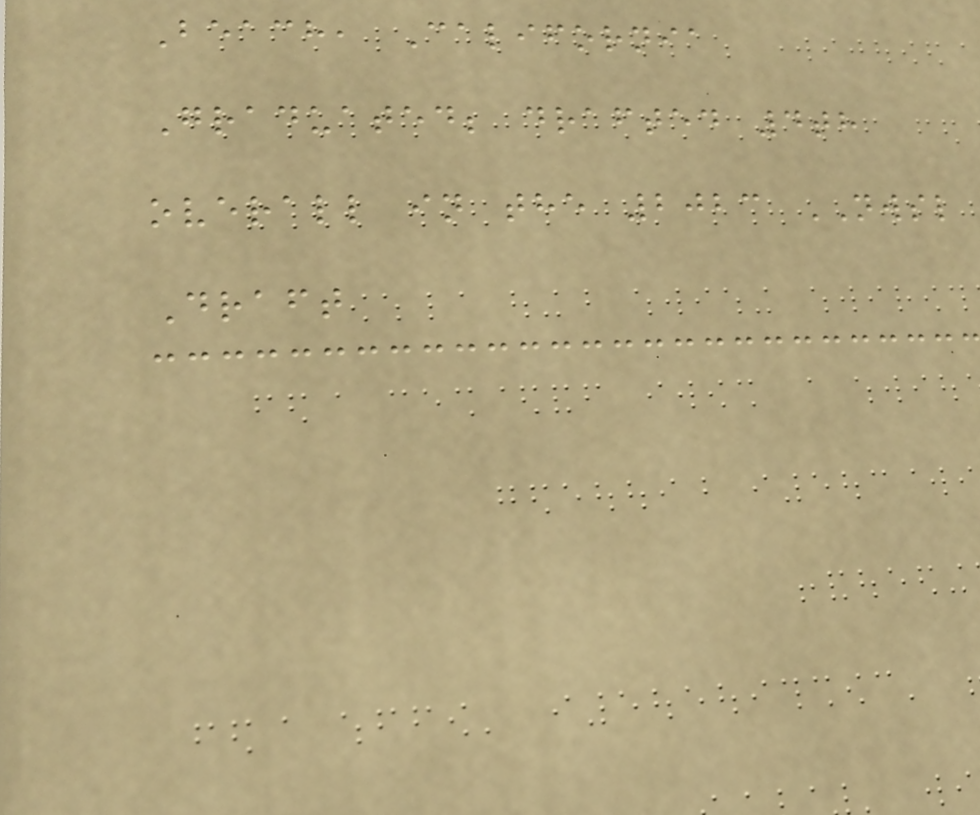Beach, California
Graduated; drafted 4th
overall in the 2023 NWSL
Draft
